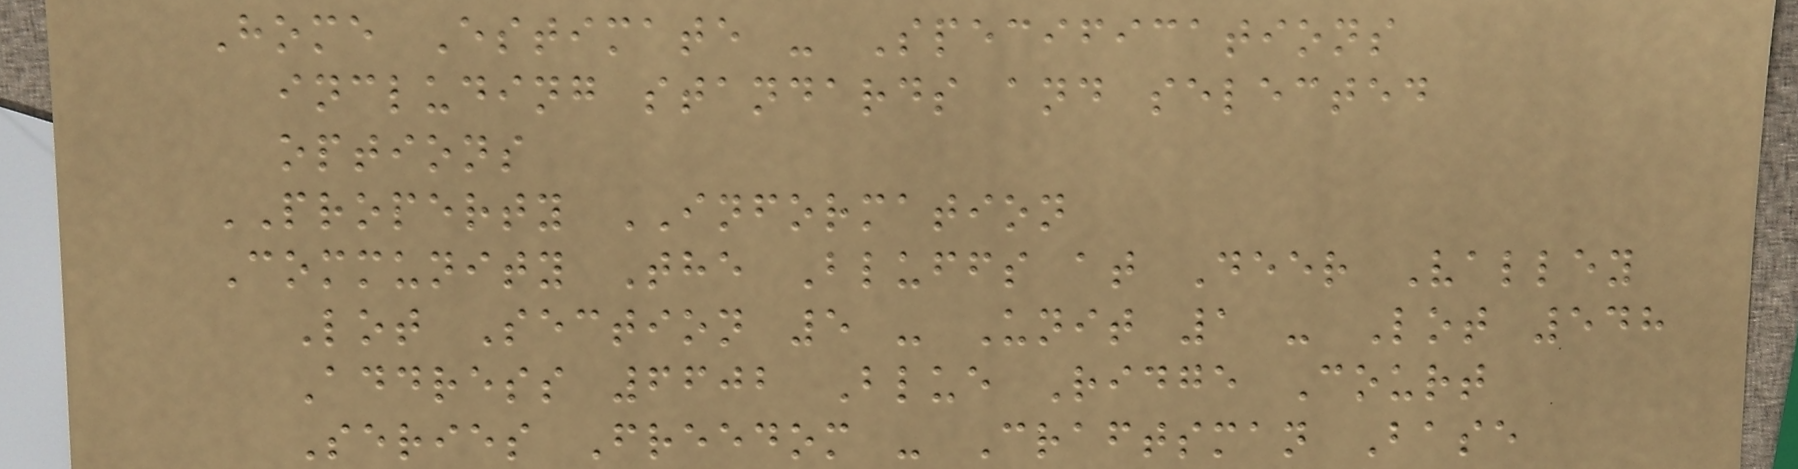Home Estimate - Specifications
including standards and selected
options
PROPERTY INFORMATION
Community The Bluffs at Deer Valley
Lot Section 5 - Unit 1 - Lot 548
Address 6602 Blue Ridge Court
Series Freedom - Craftsman Base
